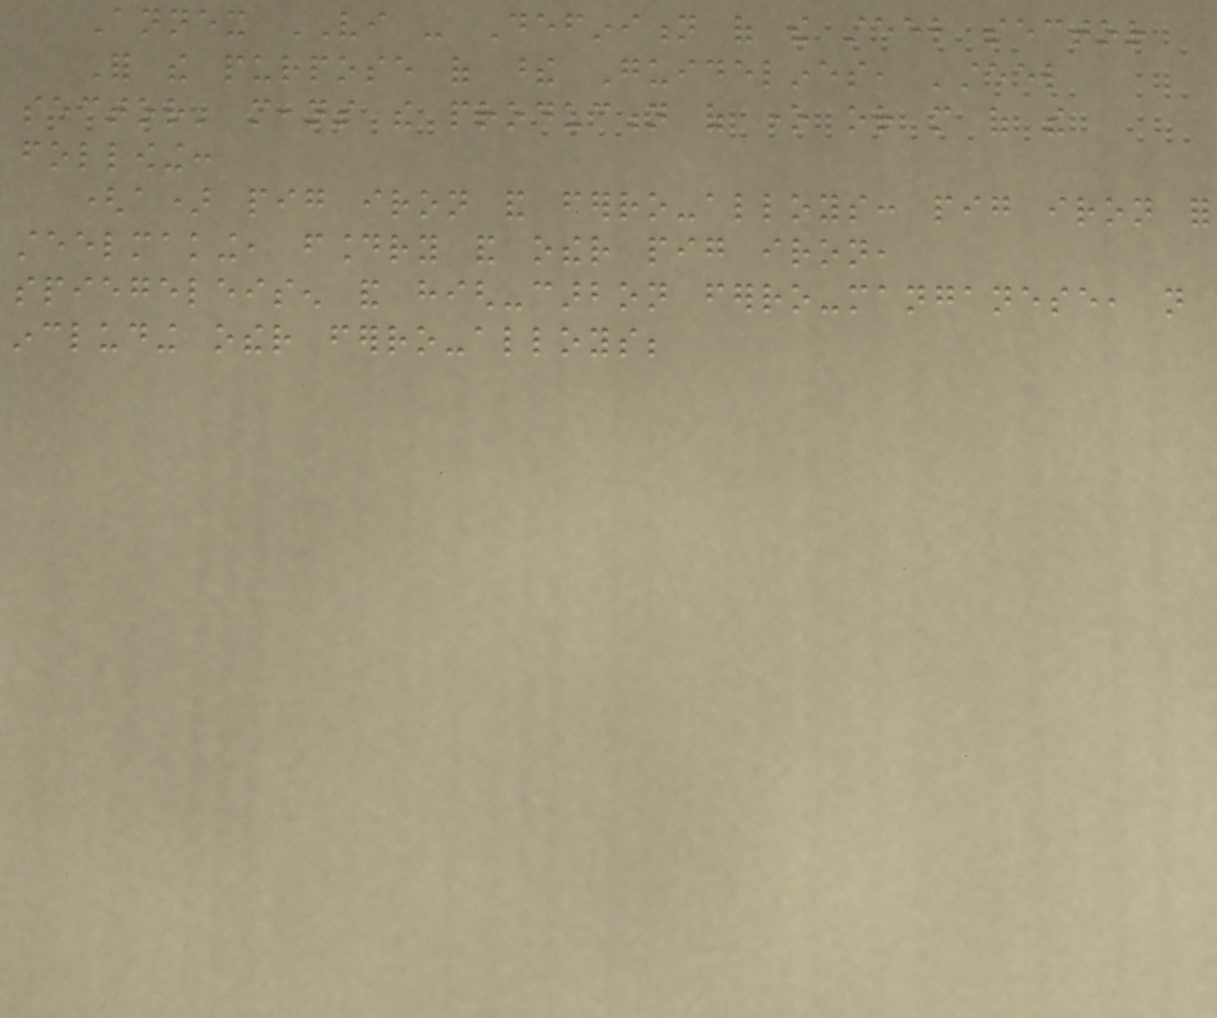Annex VI - Definition of the steel sector
For the purpose of these Guidelines, 'steel
sector' means the production of one or more of the
following:
(a) pig iron and ferro-alloys: pig iron for
steelmaking, foundry and other pig iron,
spiegeleisen and high-carbon ferro-manganese, not
including other ferro-alloys;
